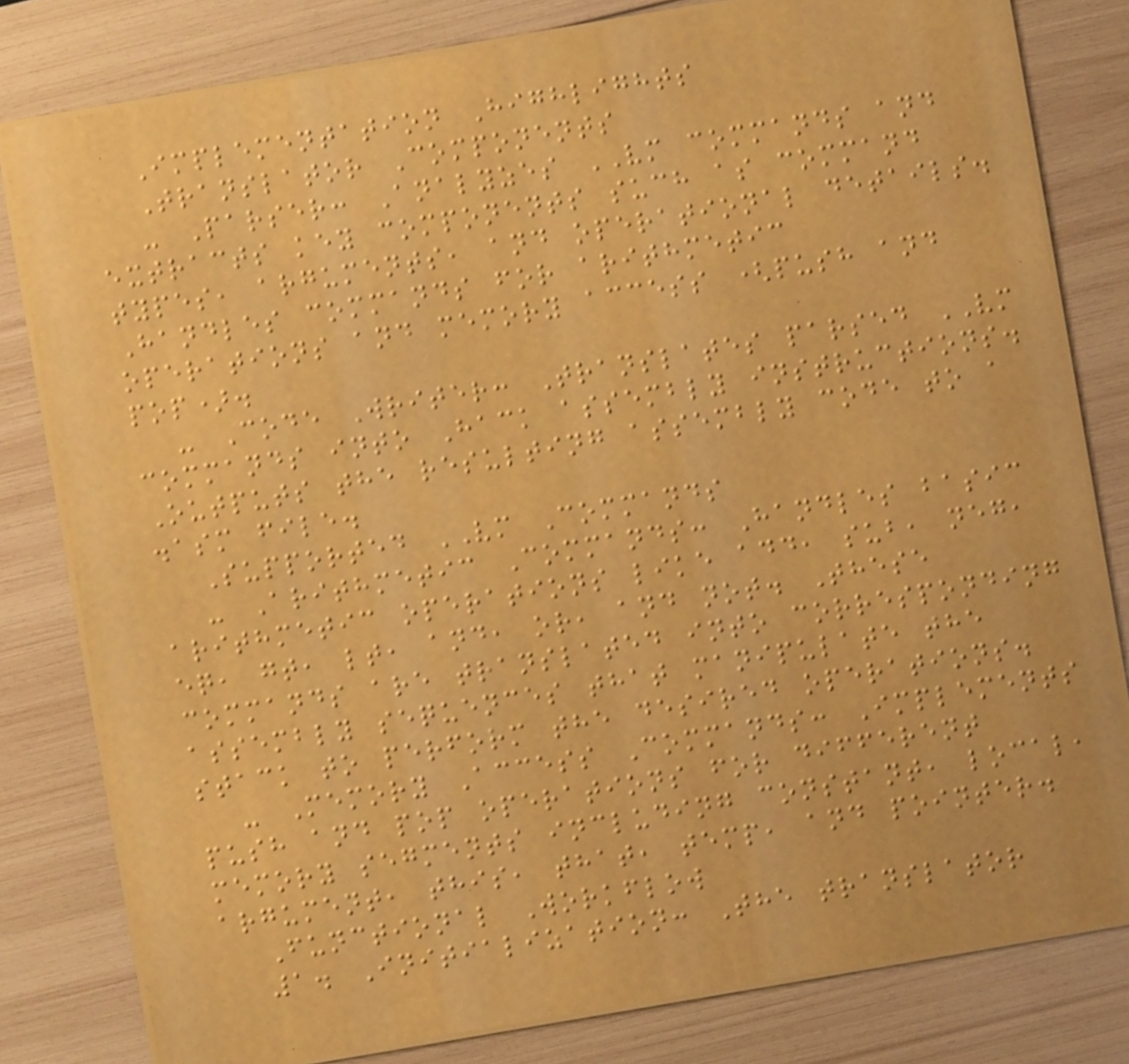Implementation Highlights
Translator Components
- Parser: Analyzes VM commands and
extracts key components such as command
types, arguments, and operational details.
Handles commands for arithmetic
operations and memory access (push and
pop).
- Code Writer: Translates parsed VM
commands into Hack assembly instructions.
Outputs the resulting assembly code to a
.asm file.
Supported VM Commands
- Arithmetic Commands: Handles basic
arithmetic operations like add, sub, neg,
eq, gt, lt, and, or, and not. These
commands are translated into corresponding
assembly sequences that manipulate the
stack to perform the desired operations.
- Memory Access Commands: Implements
push and pop operations for different
memory segments including constant, local,
argument, this, that, temp, and pointer.
Functional Workflow
1. Initialization: The translator
